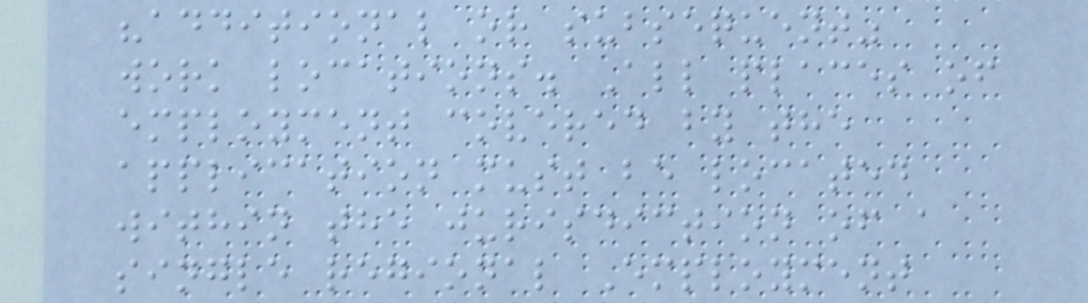"additional or subsequent"
work locations. All places of
employment covered by the
application must be located
within the jurisdiction of a
single regional Employment
